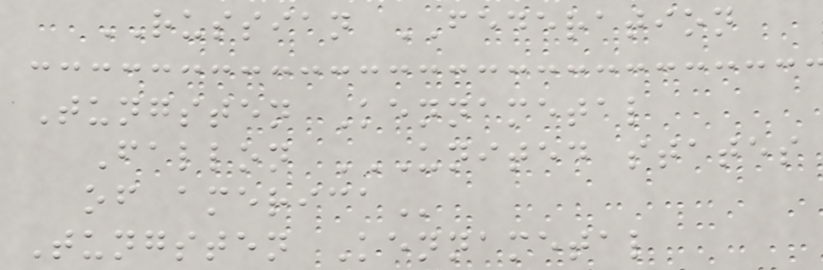RUSSIAN FEDERATION
Tungsten Kennametal
Fallon UNITED STATES
OF AMERICA
Tungsten Kennametal
